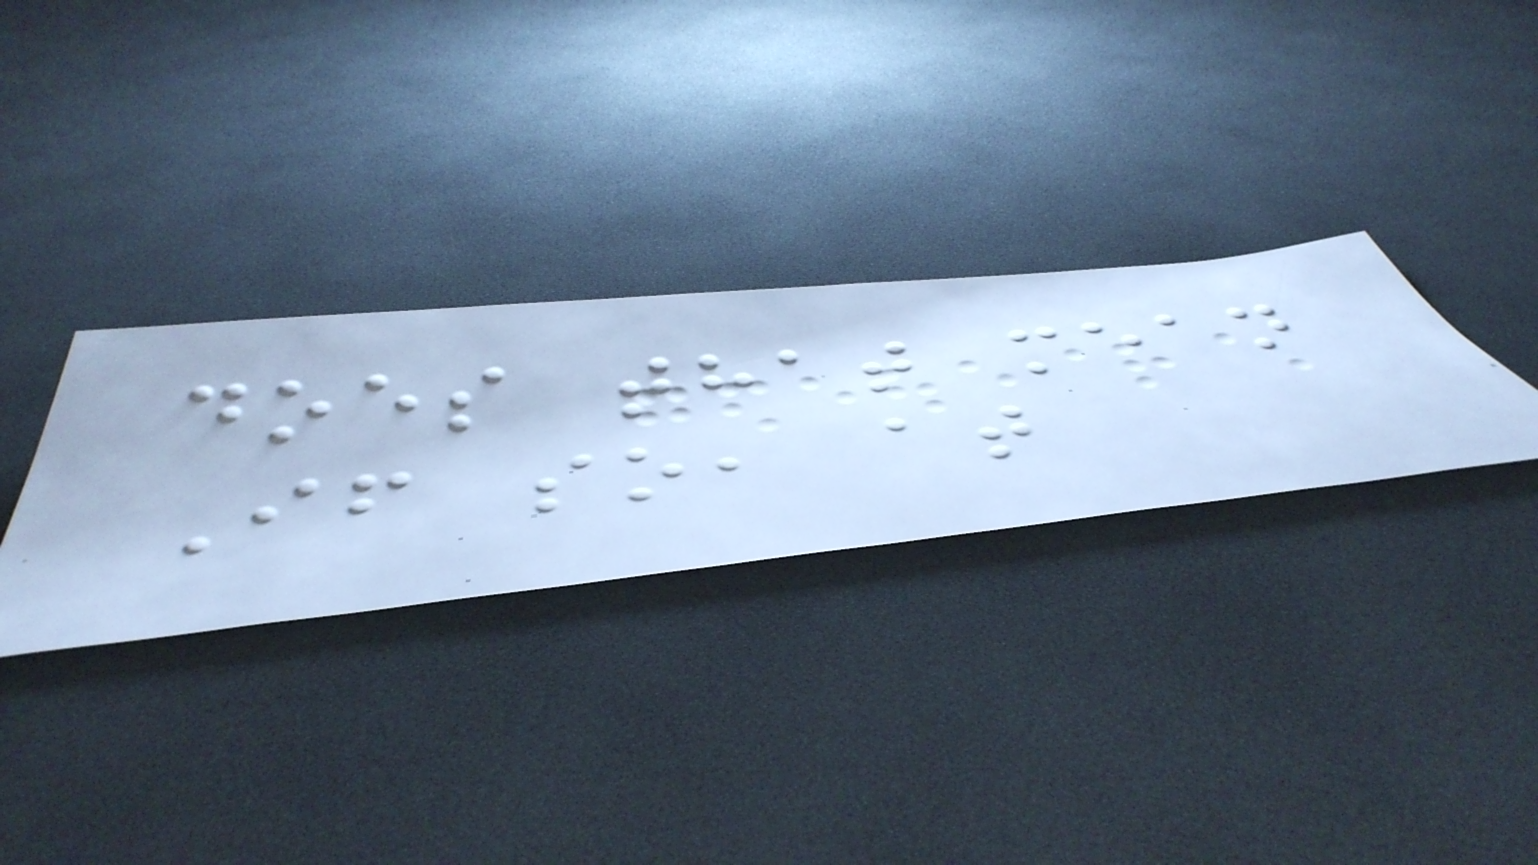does that mean
If so, at
